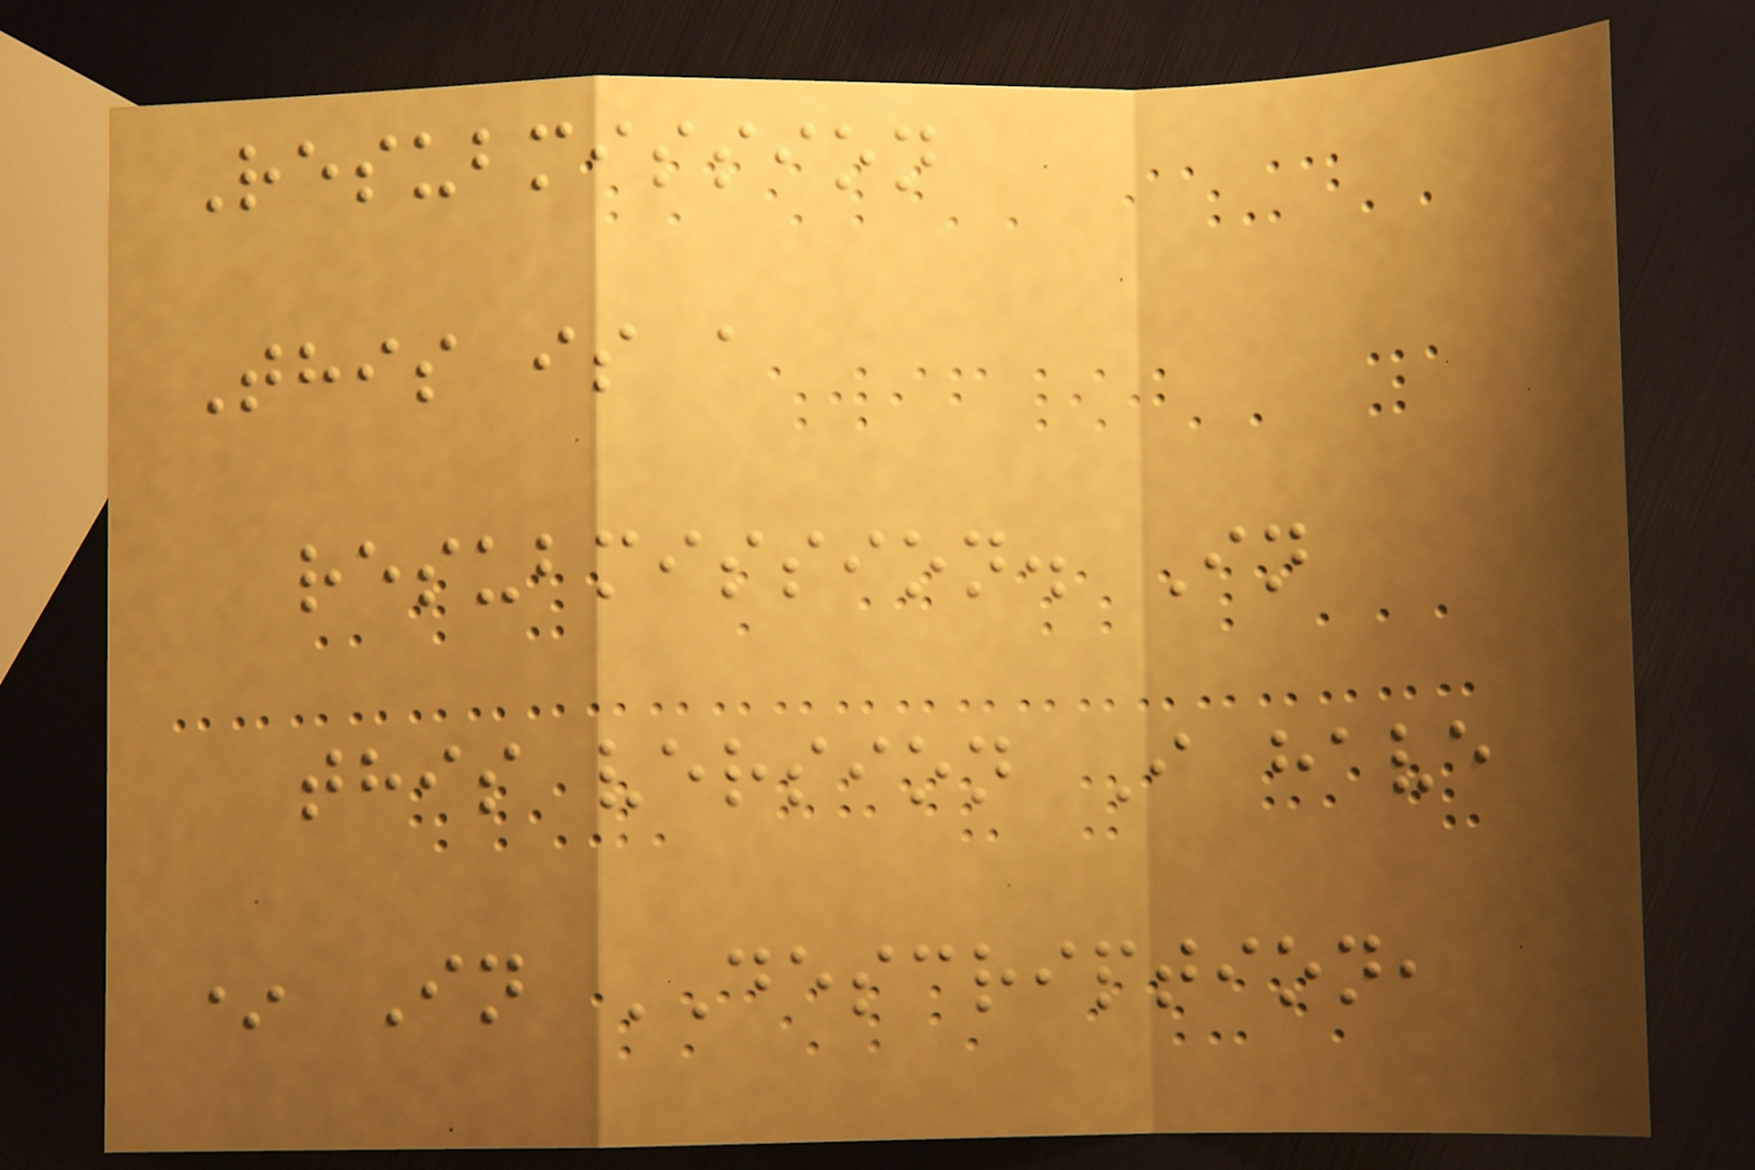Resubmission
This is a
resubmission. In
this version I have
* In DESCRIPTION,
